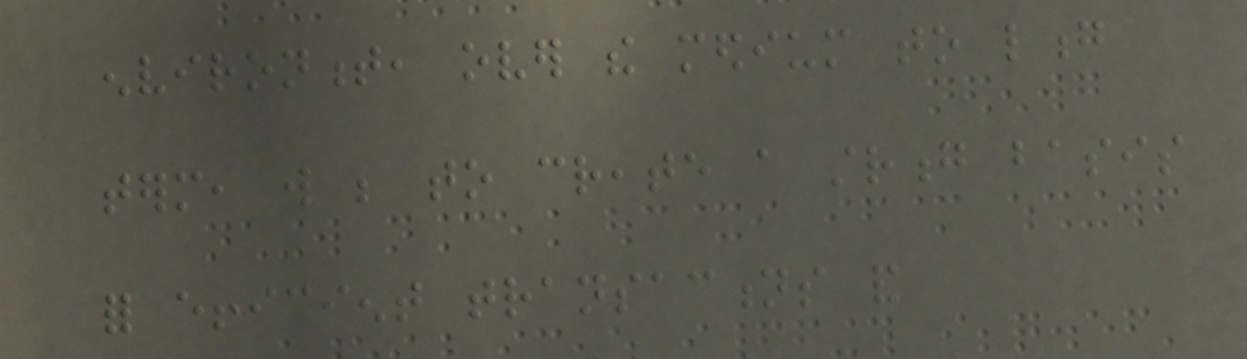environment, over the medium to long
term, will be to create a strong basis
for efficient transactions and
